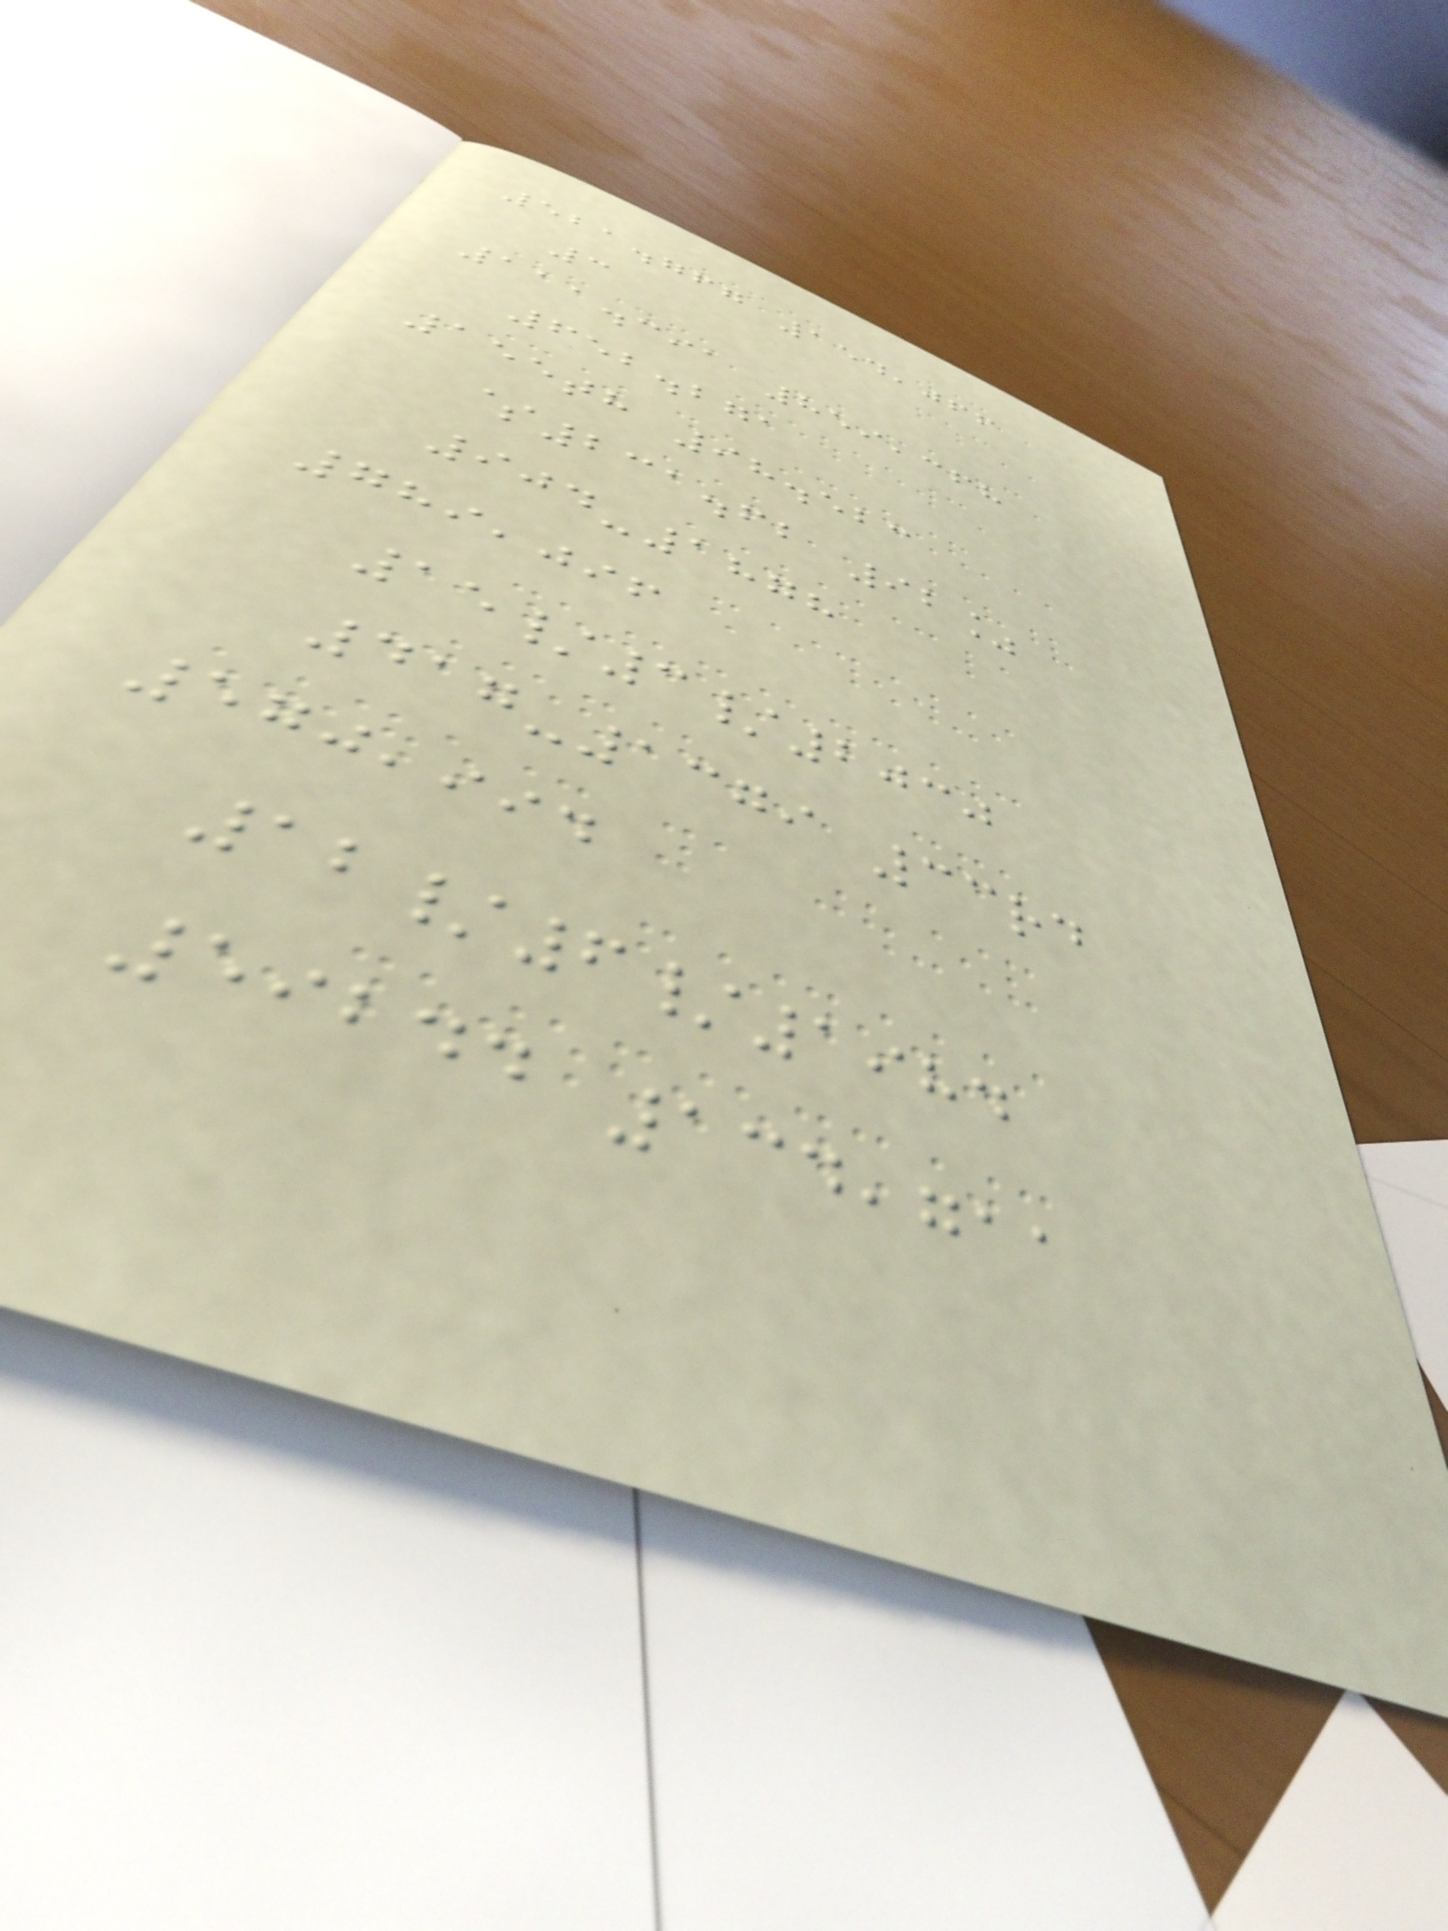521.767 154,066
3
111.391 859,368
652.271
155th 98.523
$231.62 92%
904-1878
789,096
15/3/2030
417-1379 33rd
570,994
12/6/1984
59244 134,711
